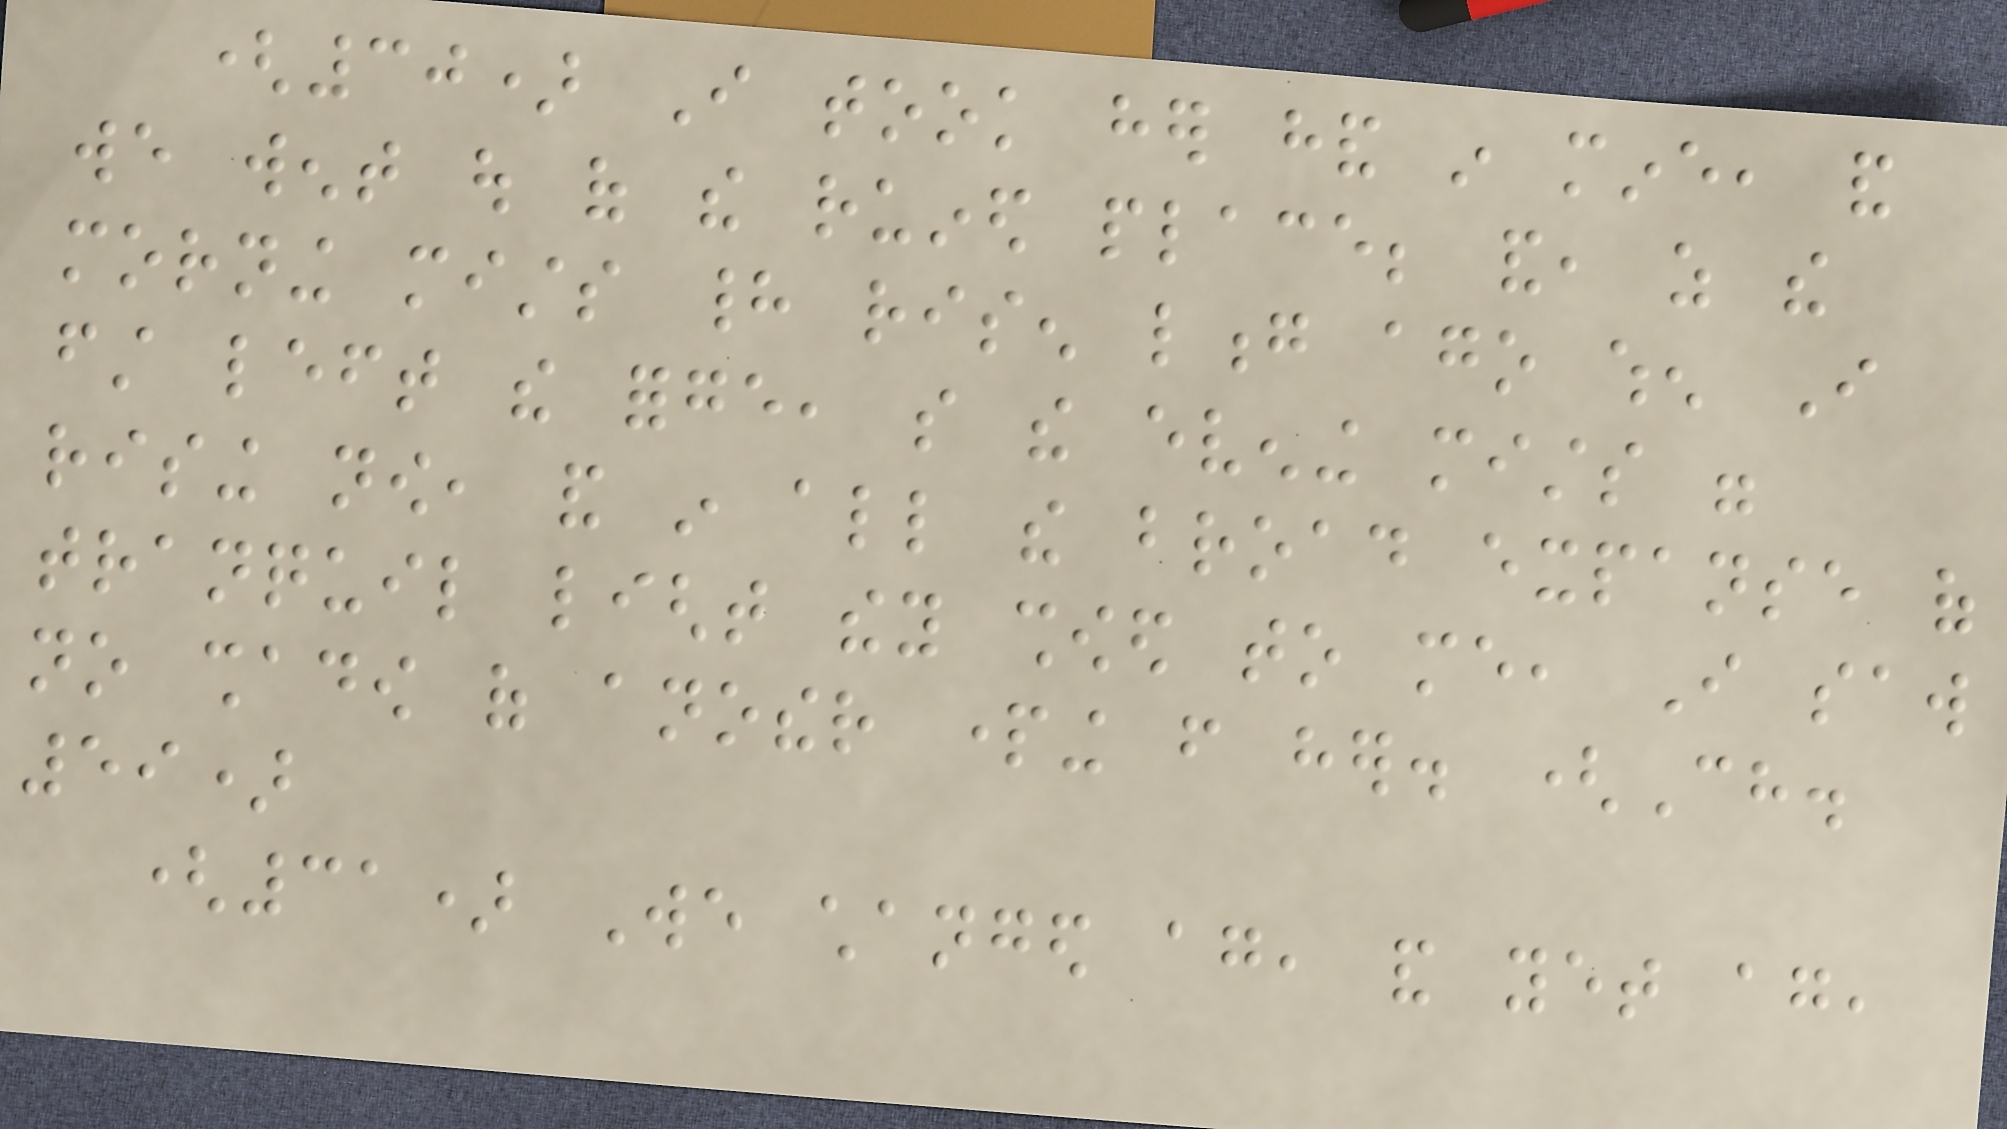(30) I took her hand in mine, and
we went out of the ruined place; and, as the
morning mists had risen long ago when I
first left the forge, so the evening mists were
rising now, and in all the broad expanse of
tranquil light they showed to me, I saw
no shadow of another parting from her. (Ch.
59)
(31) We changed again, and yet again,
